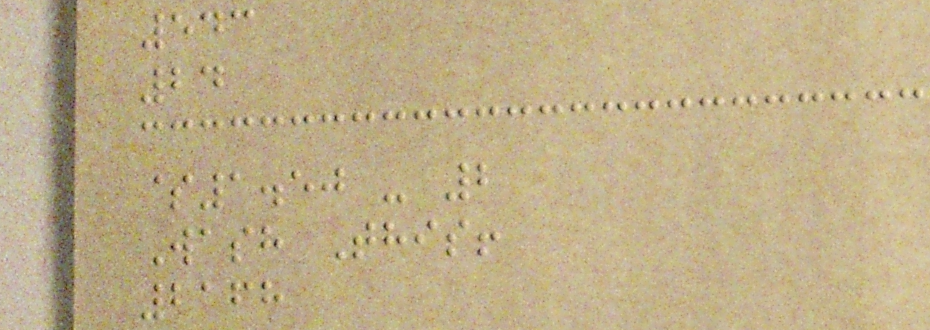543
24
$1.50 - 2
Wash This!
2168
